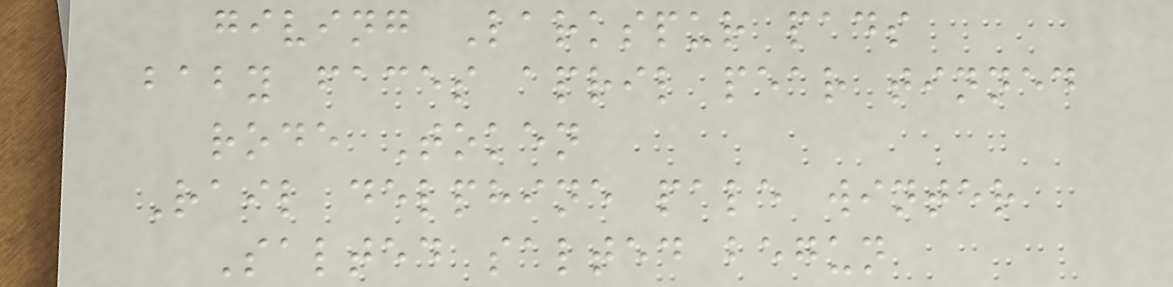giving Larkspur pads
baby faces april pear tinned
rode Token
Rail delphine pale winter
Salted salted begun
